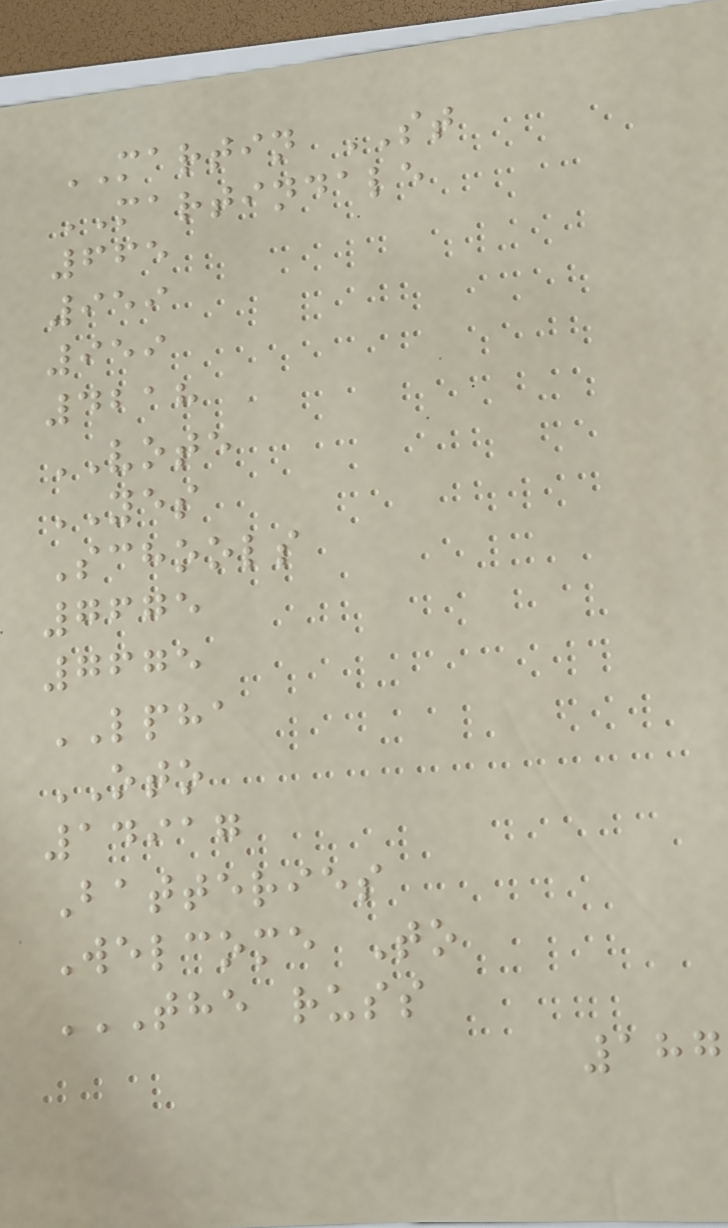MARTIN ST
MARTINDALE
665
959
959
4218
VOTE
YES
Schools
7675
7675
LPHA
OTO
14917
Batteries
Welcome To
THE RUSS
187
